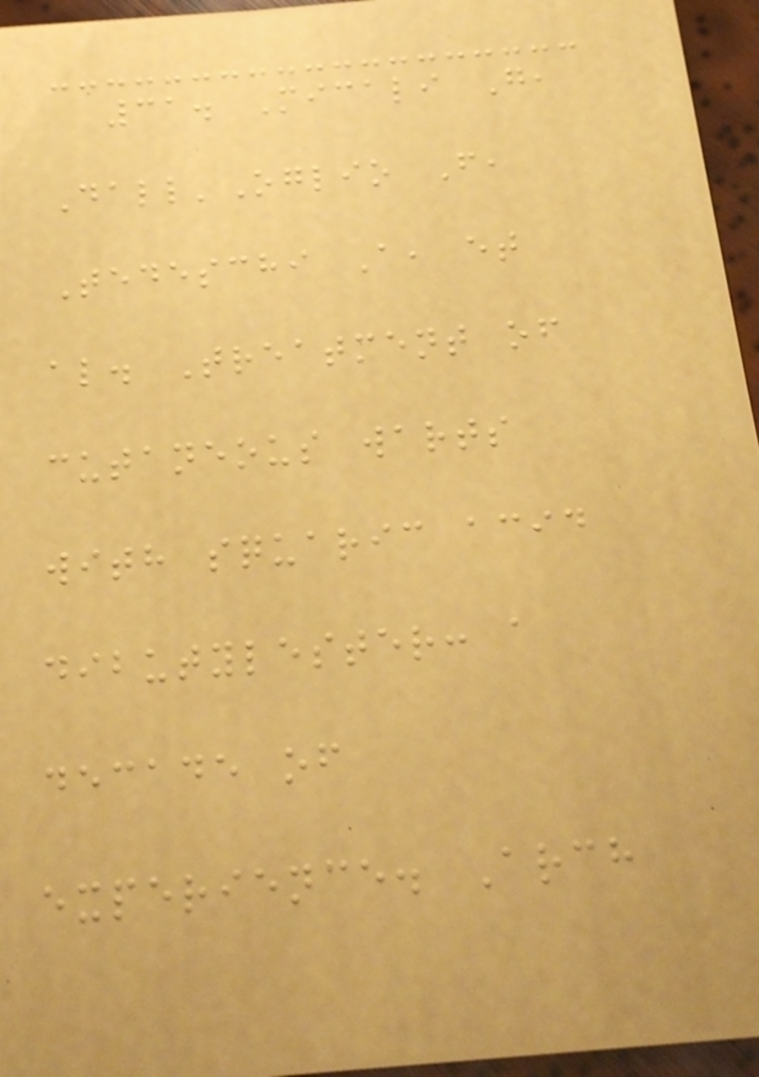31. Micali G,
Dall'Oglio F,
Tedeschi A, et
al. Treatment of
cutaneous warts
with squaric acid
dibutylester: a
decade of
experience. Arch
